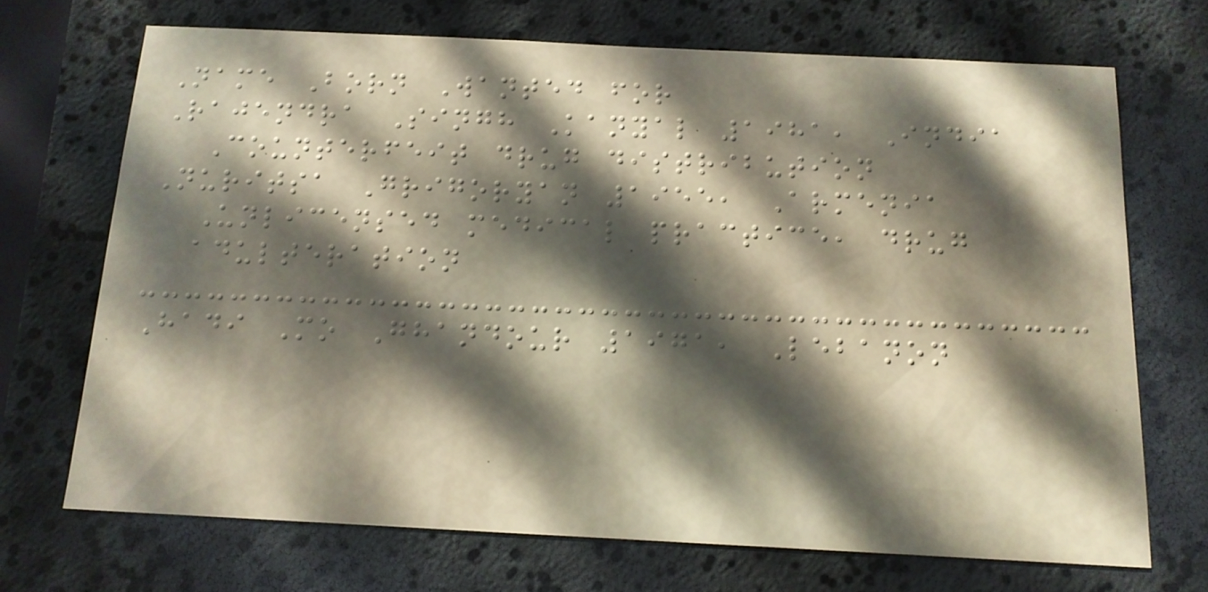Name Born Wanted for
Rajendra Singh Kanyal 1981, India
Counterfeit drug distribution
Nuritsa Grigoryan 1955, Armenia
Unlicensed medical practice, drug
adulteration
Hadi Mo Ghandour 1971, Lebanon
